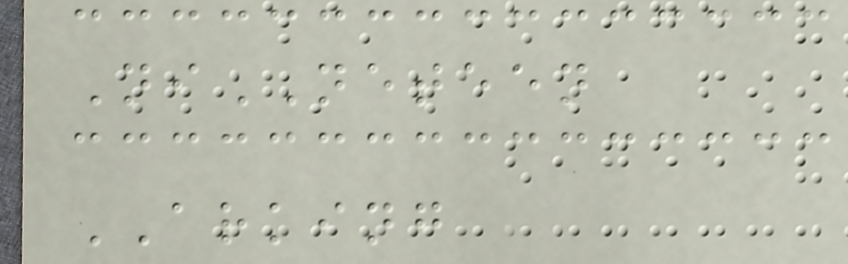NiNETEEN
ARKING
